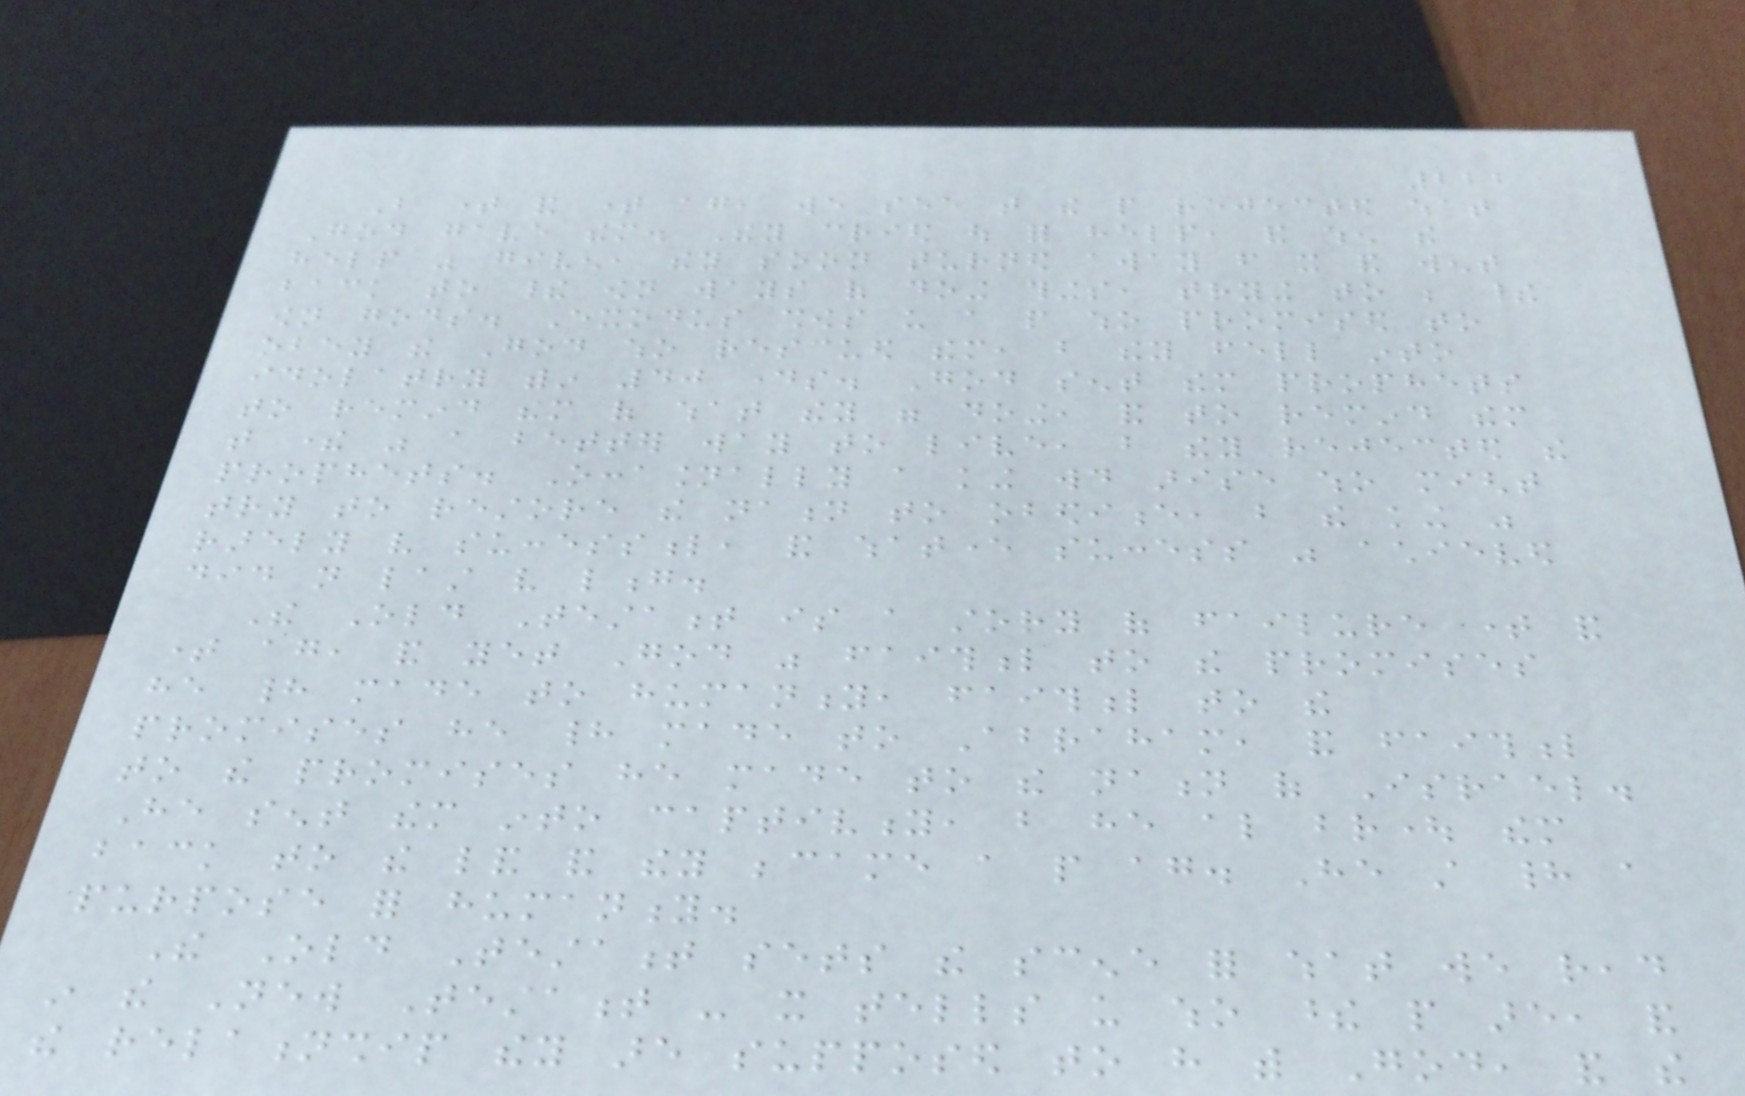222
But time and time again, we see that the people rejected what
God gave them. They cried out for help, and when the
help was given, they soon turned away from it and went
back to their own ways of doing things, trying to be their
own gods. Exodus shows us a people who promised to
obey the God who rescued them, but they fell into
idolatry within 40 days. God sent them prophets
to remind them of what they were doing, and to remind them
that there was a better way to live, but they rejected the
prophets. Occasionally a king would arise who might
try to restore the nation to obedience, but the king was
rarely very successful, and whatever success was achieved
did not last very long.
The Old Testament is a story of failure time and
time again, and yet God was faithful to the promises
he had made to humanity, faithful to the
promises he had made to Abraham, and faithful
to the promises he made to the nation of Israel.
He sent them into captivity, but he also brought them
back to the land and they became a people again. He still had a
purpose for humanity.
The Old Testament sets the scene for what we read
in the New Testament - it tells us who these people are, and
the relationship they are supposed to have with God, and the
